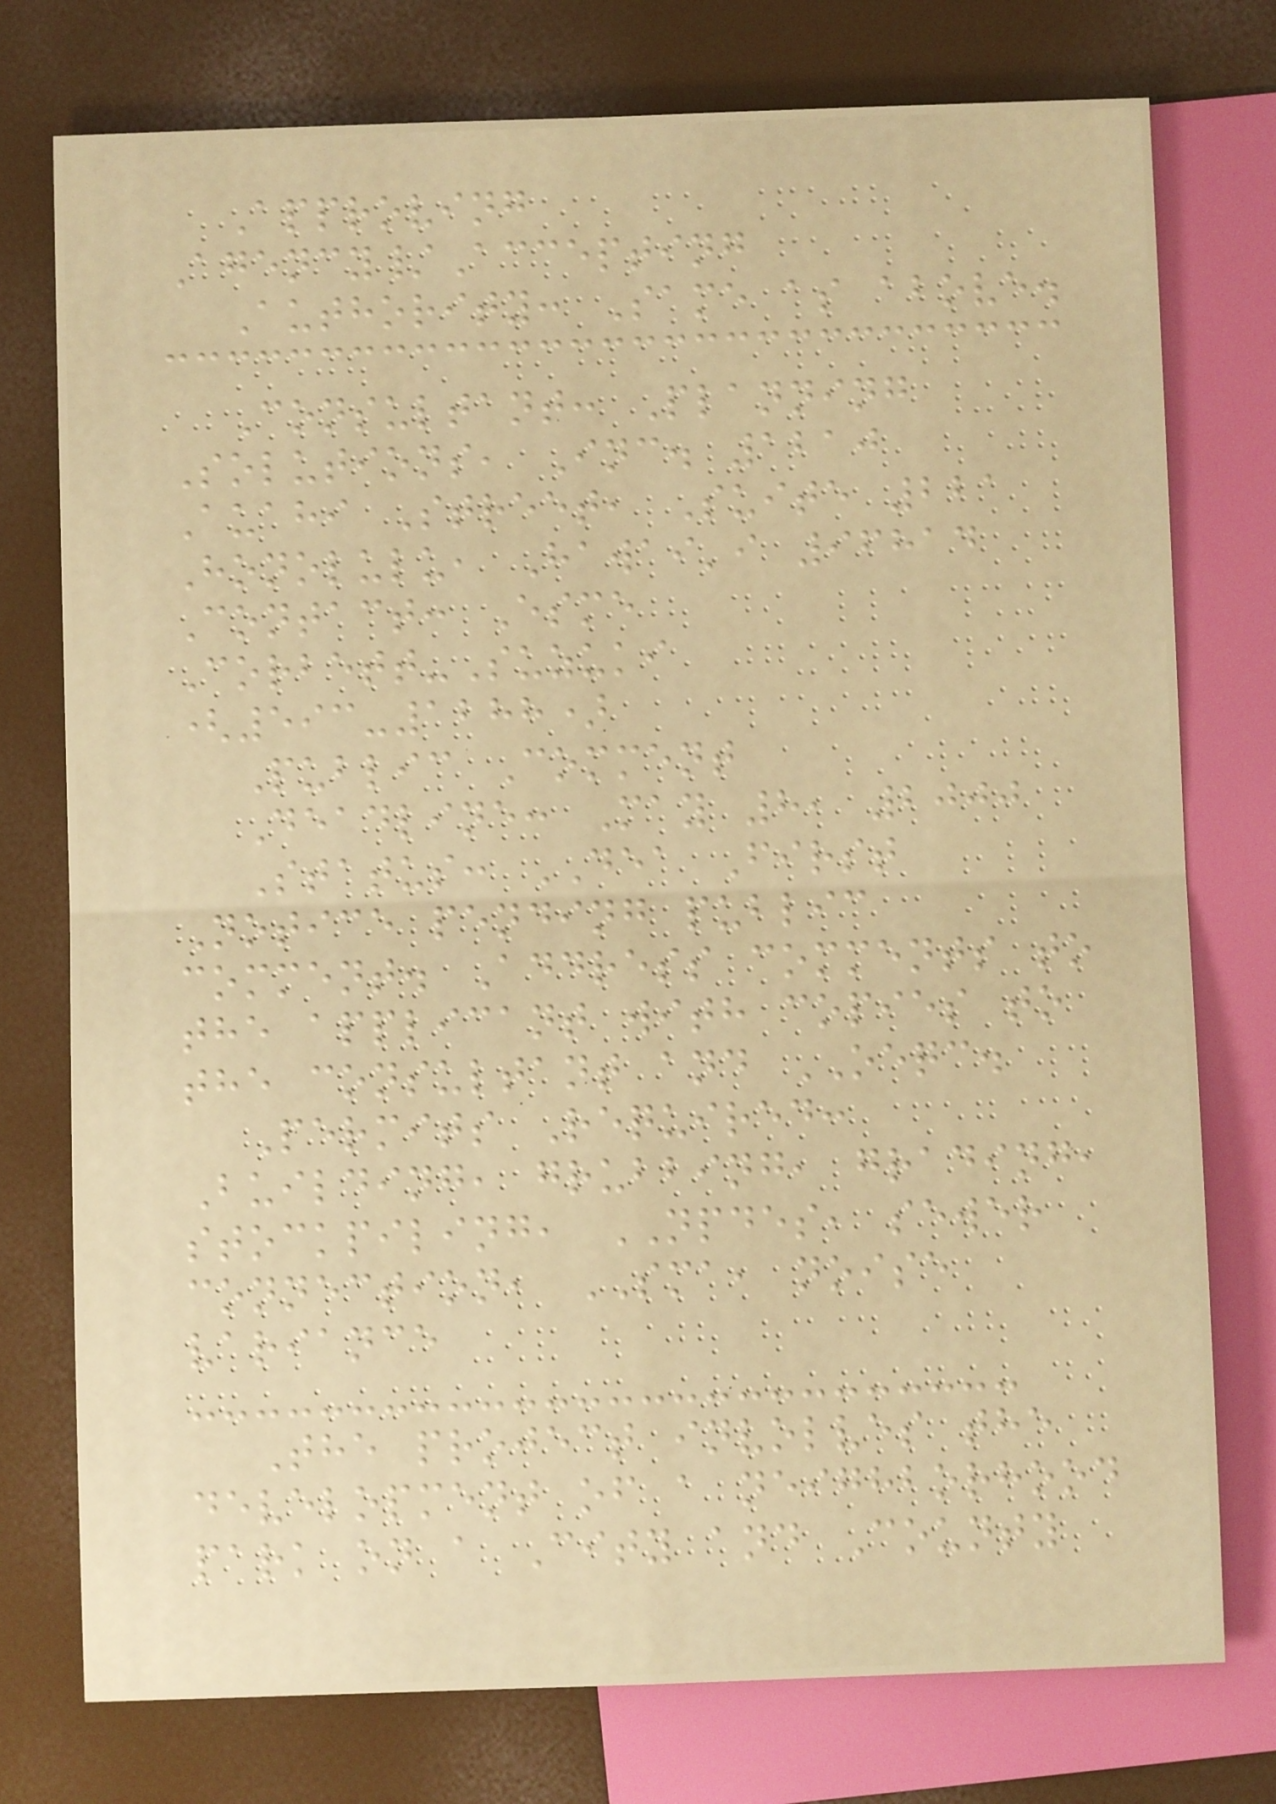Approving
Agency/Accepting
Authority: Same as above.
Consultant: Planning
Solutions, Inc. 1210
Auahi Street, Suite 221
Honolulu, Hawai'i 96814
Contact: Esme
Corbett-Suzuki
(593-1288)
Public Comment
Deadline: May 8, 2000
Status: DEA First
Notice pending public
comment. Address comments to
the applicant with copies to
the consultant and OEQC.
Permits Required:
Building, grubbing, grading,
stockpiling, NPDES, sewer
connection, SMA, noise
variance
The project involves the
development of a neighborhood
park on a City and County
